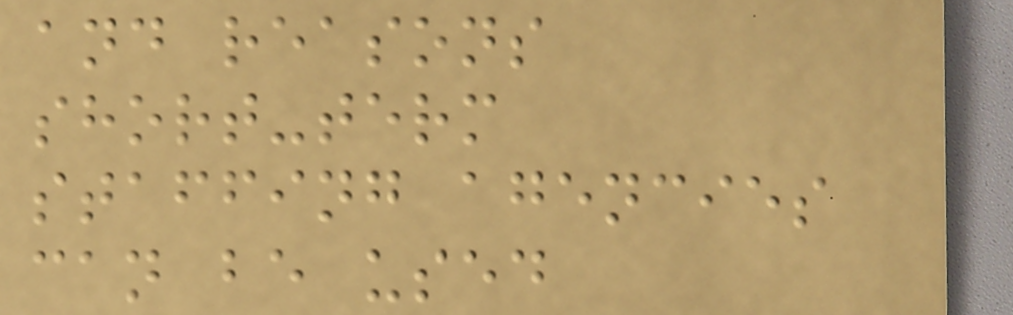and reasons
short-term
staffing agencies
can be used
